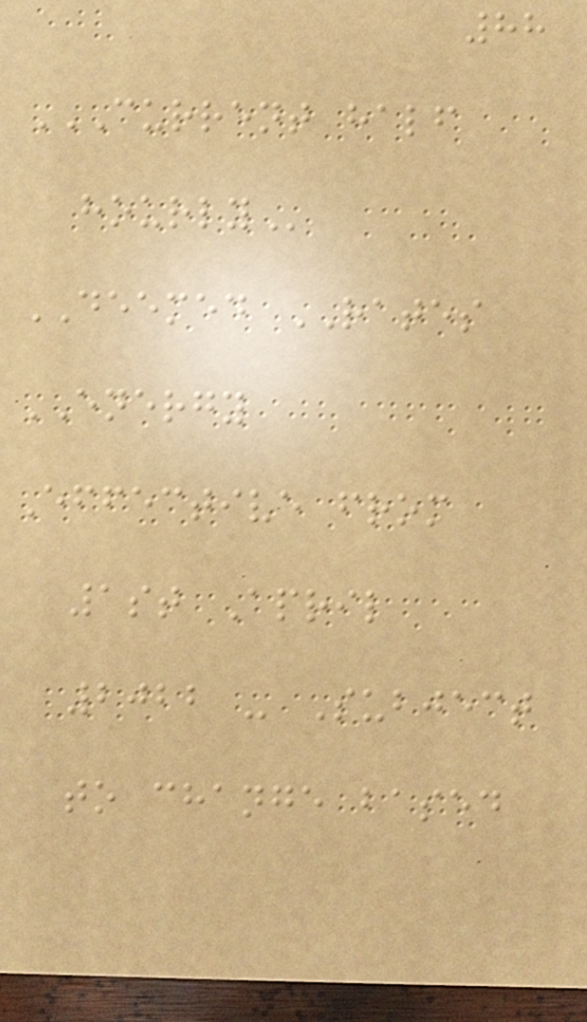88
CURRENT HALF
HOURLY
DEEMED RATES
ENERGY
Effective from
1st April
2022 - Subject
to change based
